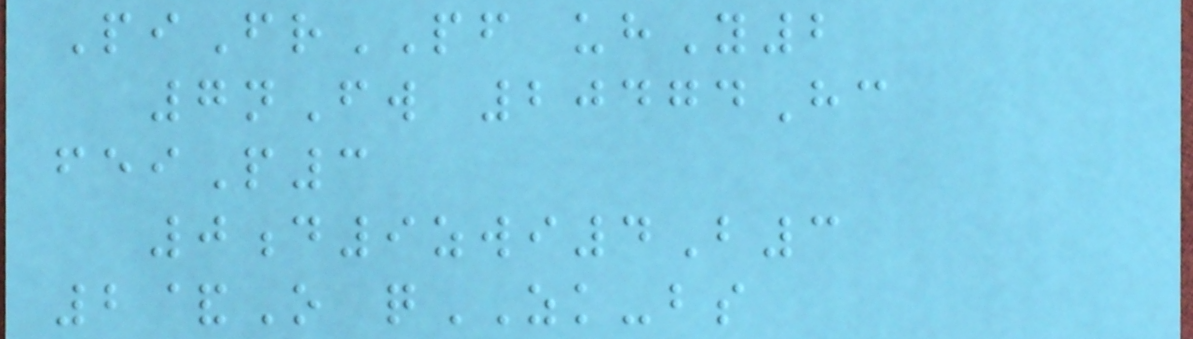PiFrPF uhY2
7nFw 20474Hc
feiP3
0d9zwi4B3
2&O qZK-bs
